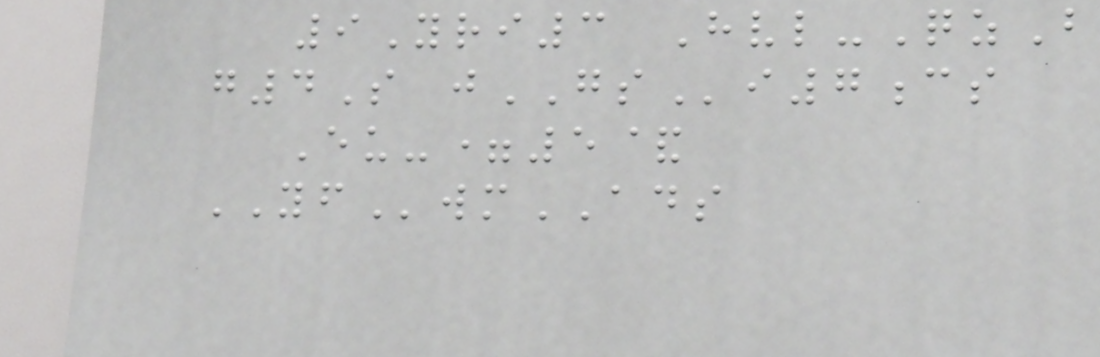9Yri3 Hvl-QzB
g4S jGSi7cs
Eu-=5&
YFwmADS
